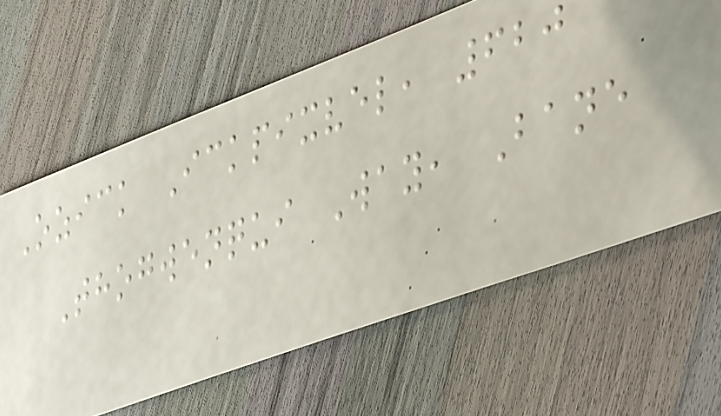Ozick Ickpixvel, 620
Thogwenqui Way, Bane
